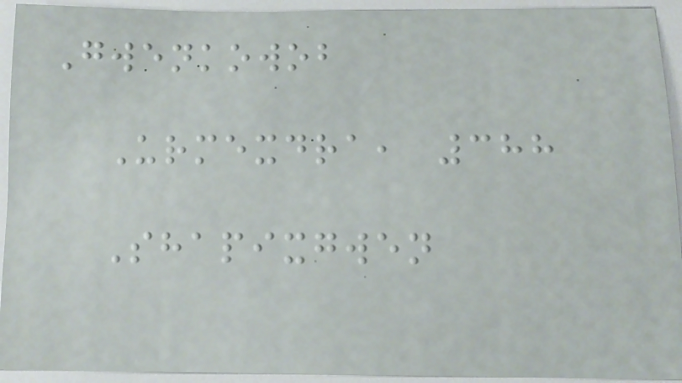Gwenkowob
Urmexdra, 388
Shapixgwen
